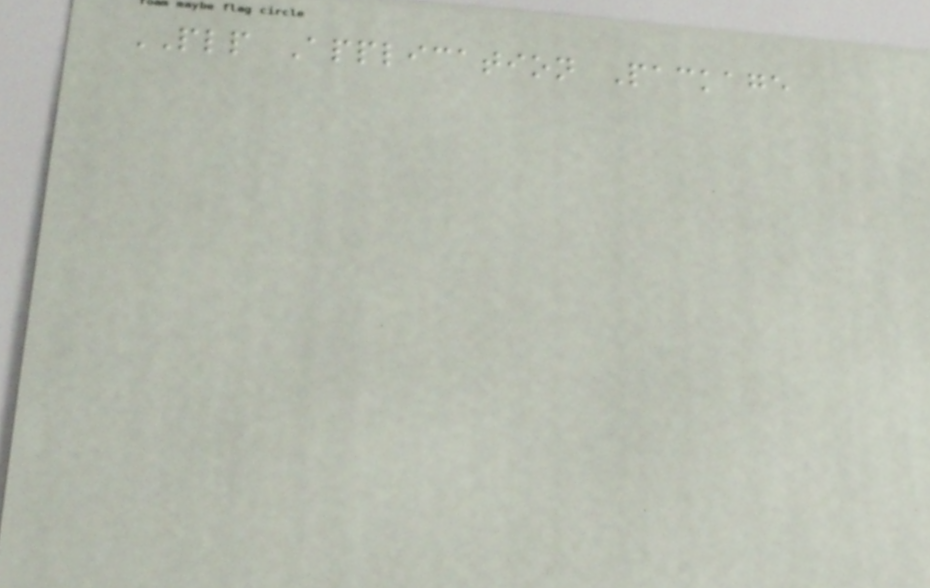PLP Application Package
